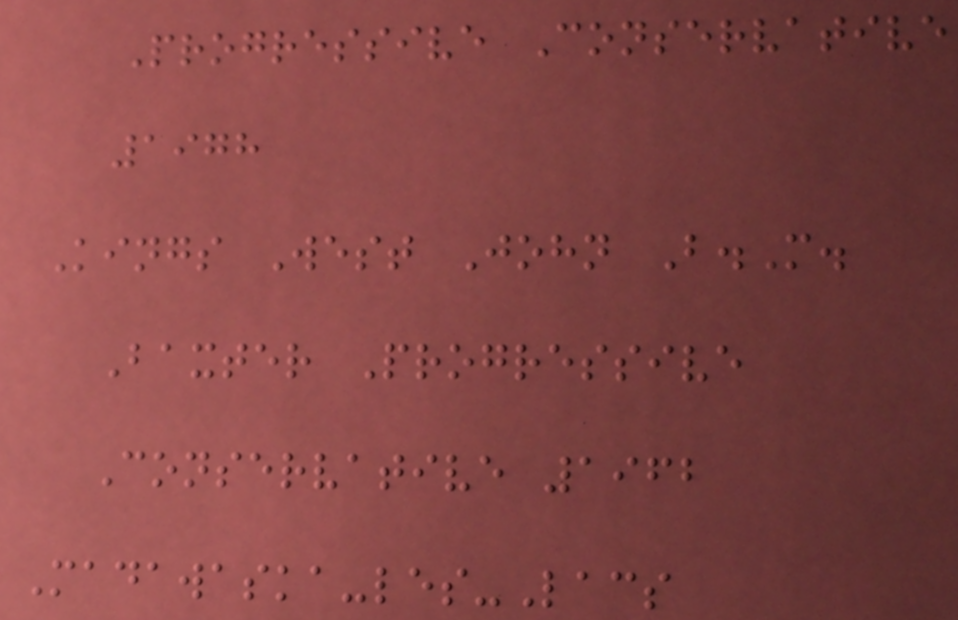Progressive Conservative
1978
Kings West John B.M.
Baxter Progressive
Conservative 1962
Madawaska-les-Lacs
